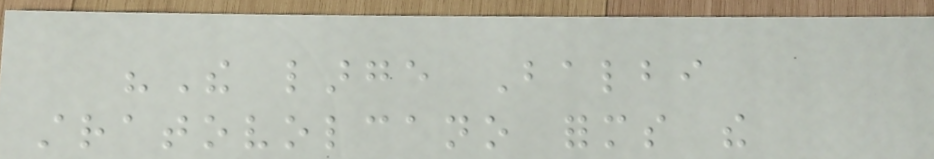"The large Balbi
stratovolcano forms the
